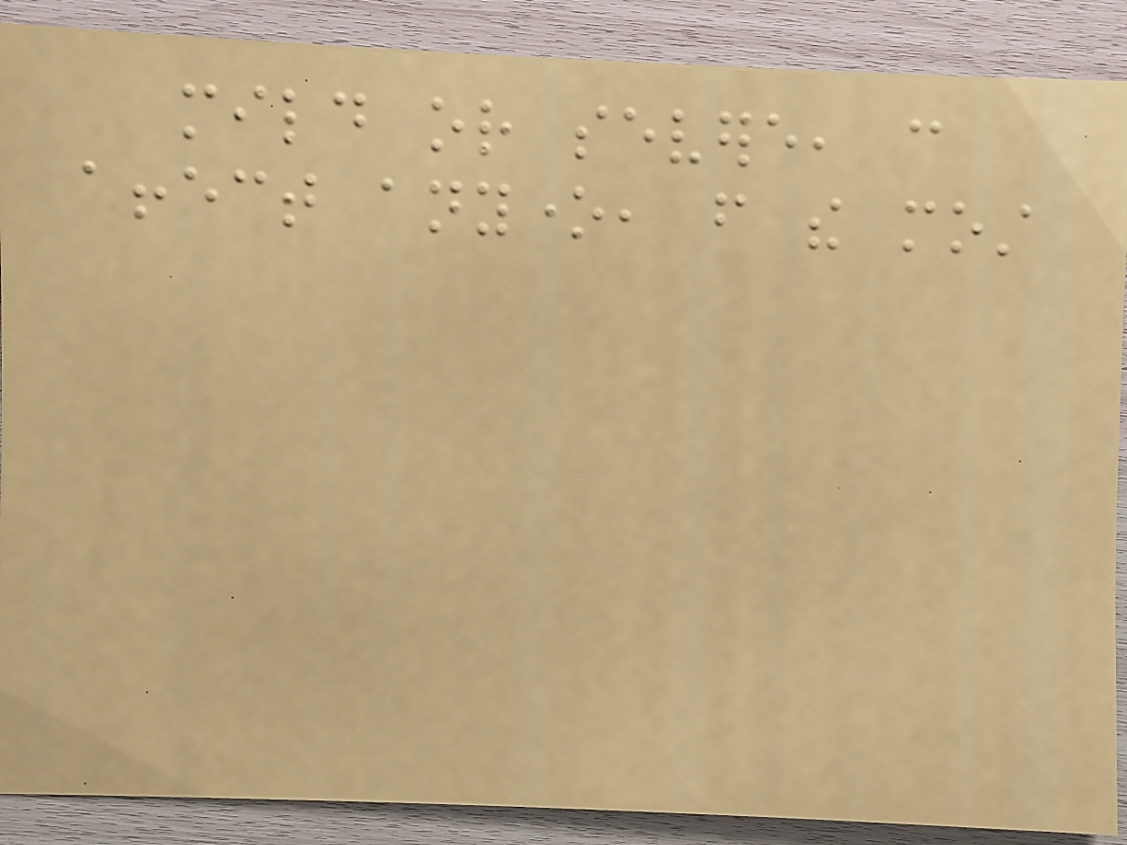mild or severe, can
affect anyone, from the most
